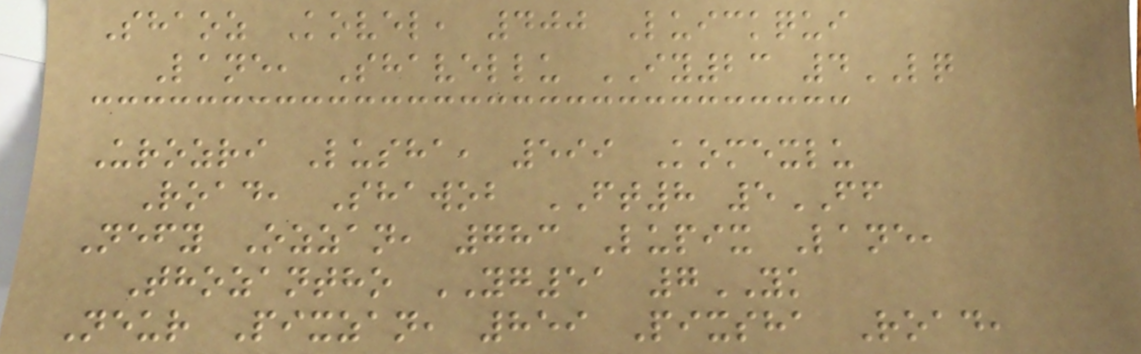Shaoz Kovel, 400 Luickqui
Lane, Shavellu IY23 4LQ
Urozri Lusha, 599 Komexlu
Road, Shawob FT8 5FF
Nefy Ozzan, 783 Lupix Lane,
Thozantho YG51 7YK
Neur Pixzan, 859 Pixsha Road,
